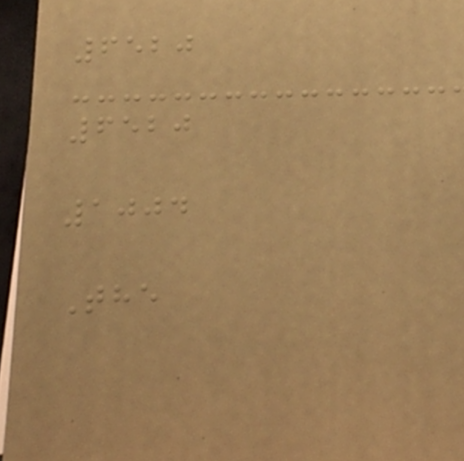6520
6520
1004
The
